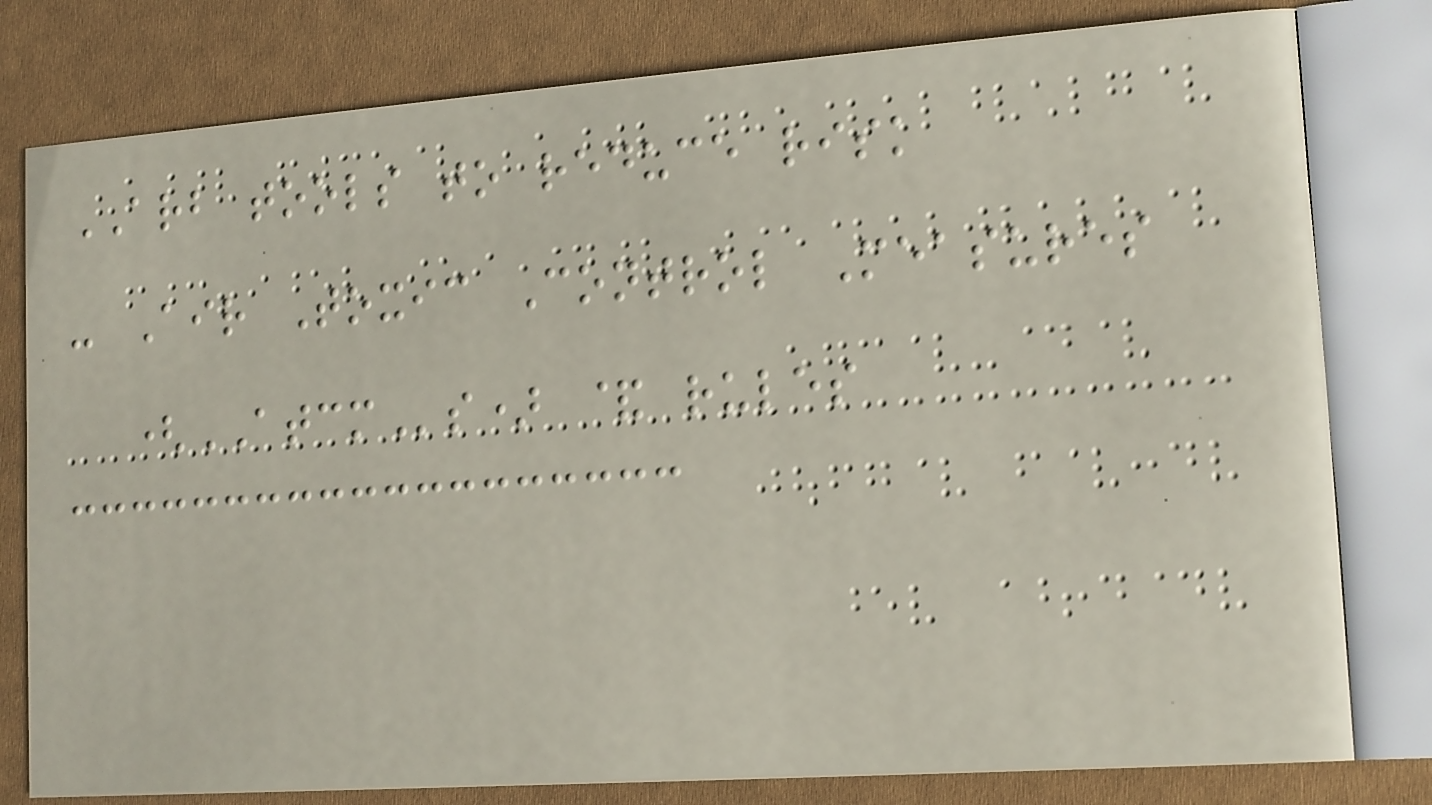ARB tools to reduce risk
- Air Toxic Control Measures
(ATCMs) & rules
